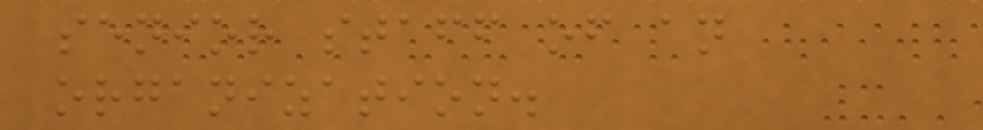senior staff of an
organization.
